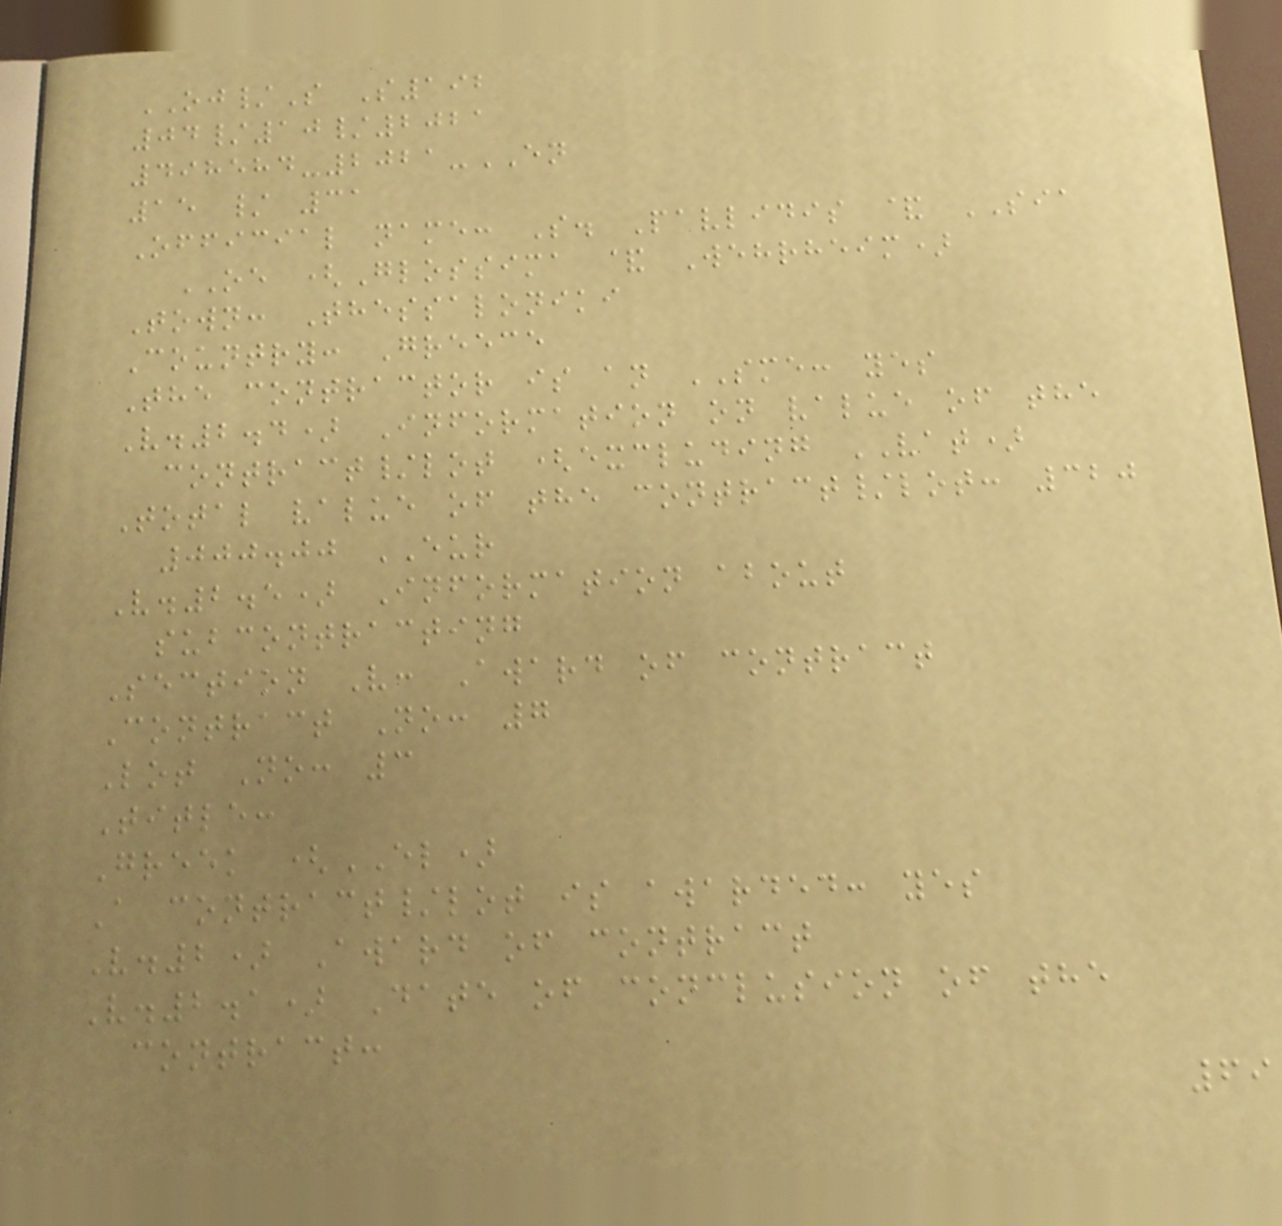OJ/S S192
04/10/2021
498584-2021-EN
15 / 31
Official name: S. Pavlidis & SIA
OE (Glossima & Wehrheim)
Town: Thessaloniki
Country: Greece
The contractor is an SME: yes
V.2.4) Information on value of the
contract/lot (excluding VAT)
Total value of the contract/lot: 320
000.00 EUR
V.2.5) Information about
subcontracting
Section V: Award of contract
Contract No: 7
Lot No: 3
Title:
Greek (EL)
A contract/lot is awarded: yes
V.2) Award of contract
V.2.1) Date of conclusion of the
contract:
69
